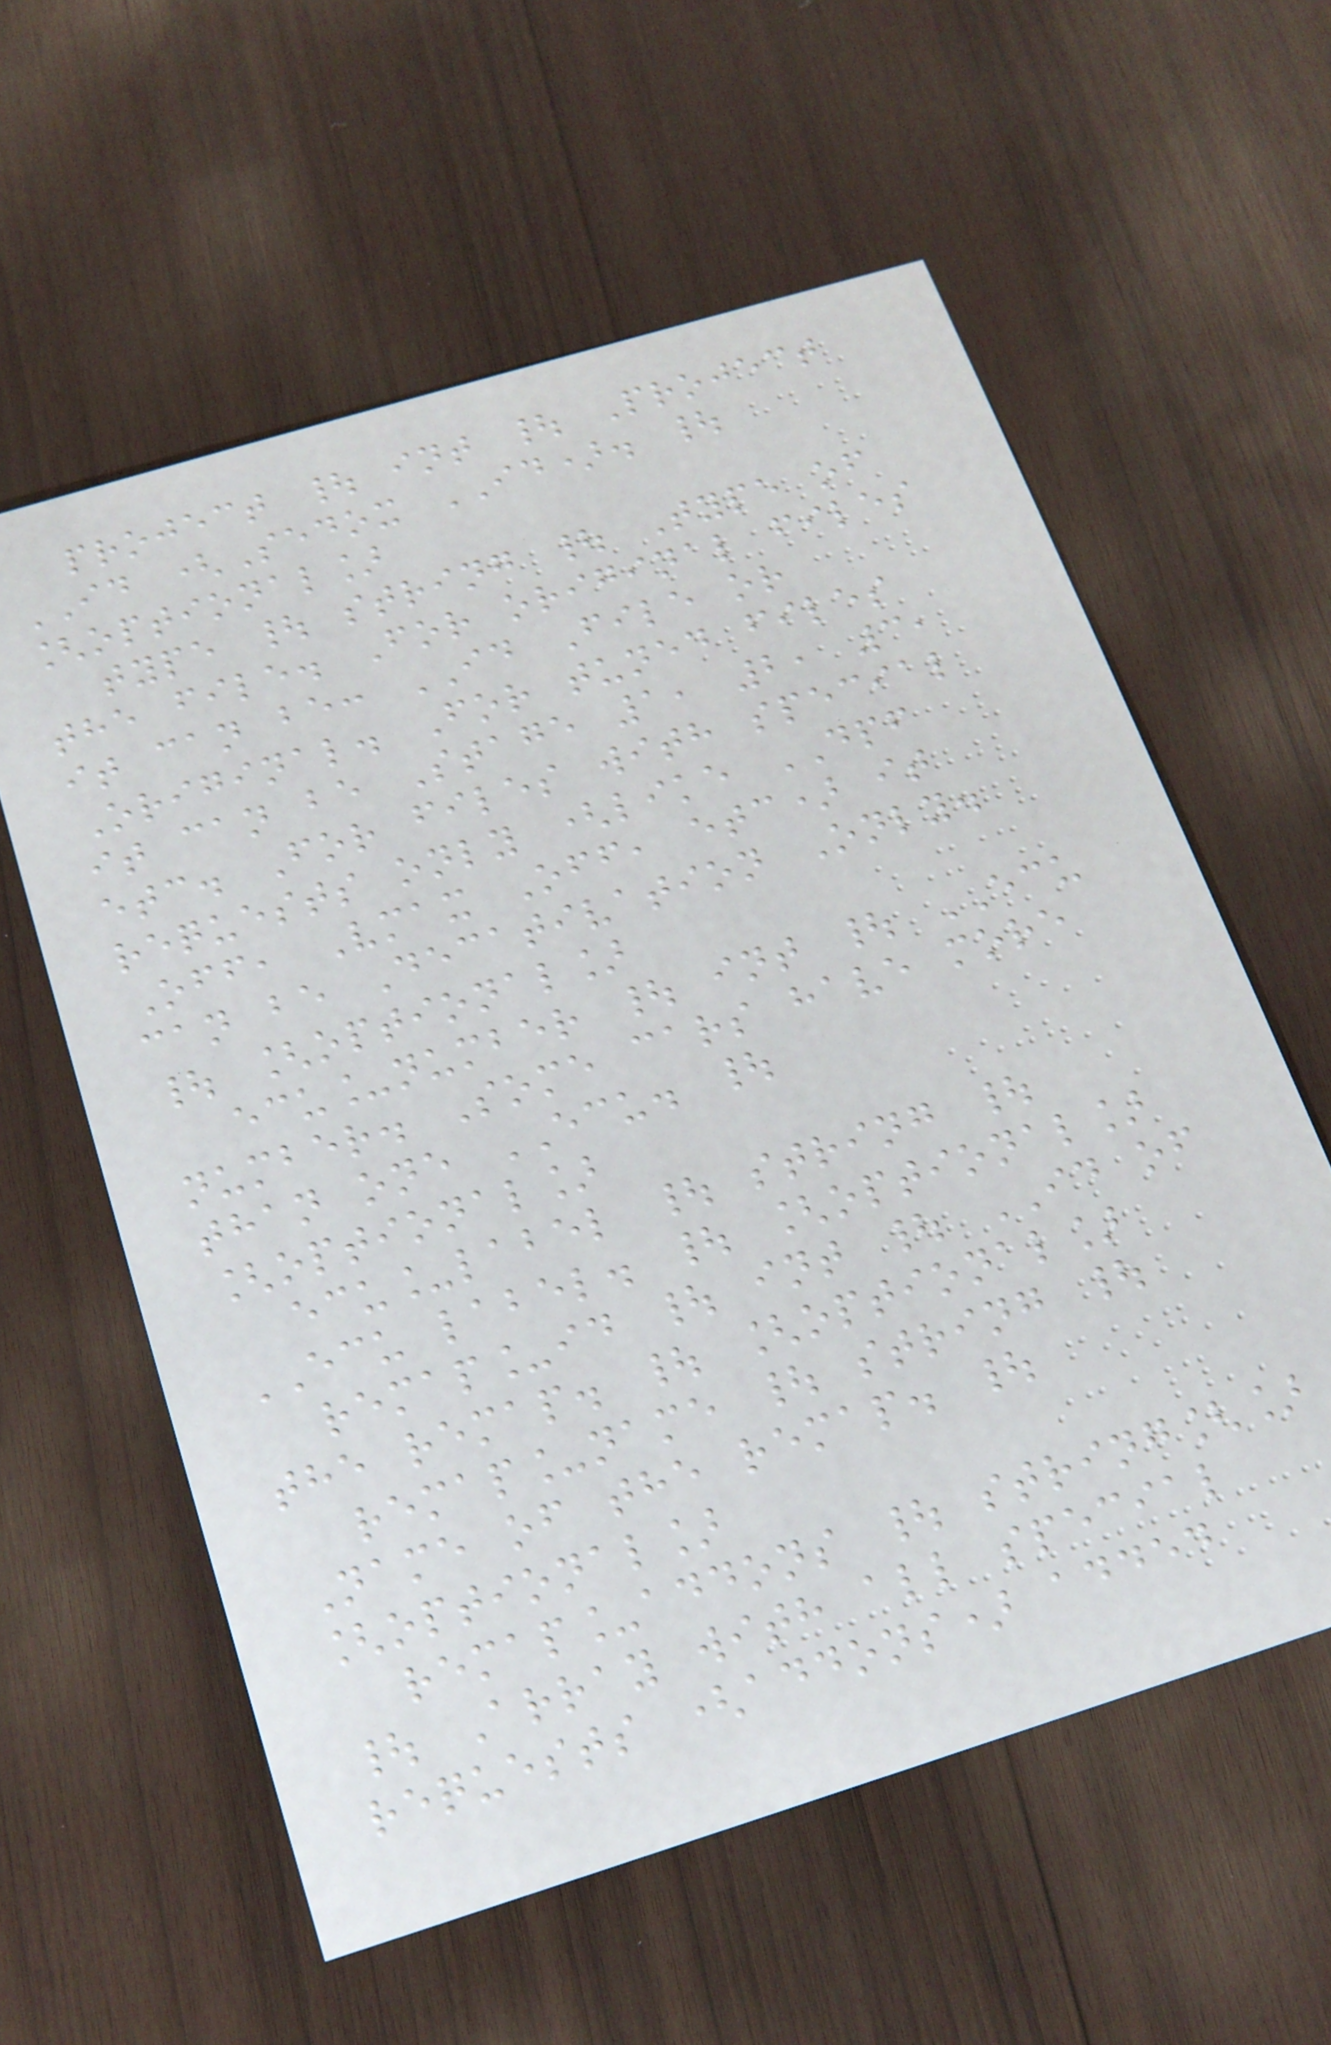project | int | Project
ID (Sedox ID). |
[optional]
type | string | Type of
the file. For original files
it can be: ID File or
Original. For tuned files
it can be Stage 1, 2, 3,
etc. For files with special
requests only (like DPF
Off, Vmax Off, etc) it
can be Decativation Only.
| [optional]
ecu_number | int | ECU
number. Some cars have more
than one ECU. |
[optional]
ecu_label | string |
ECU label. | [optional]
remap_id | int | ID of
the remap. | [optional]
remap_name | string |
Name of the remap. |
[optional]
remap_addons | string[]
| Array with all special
requests (addons) added
